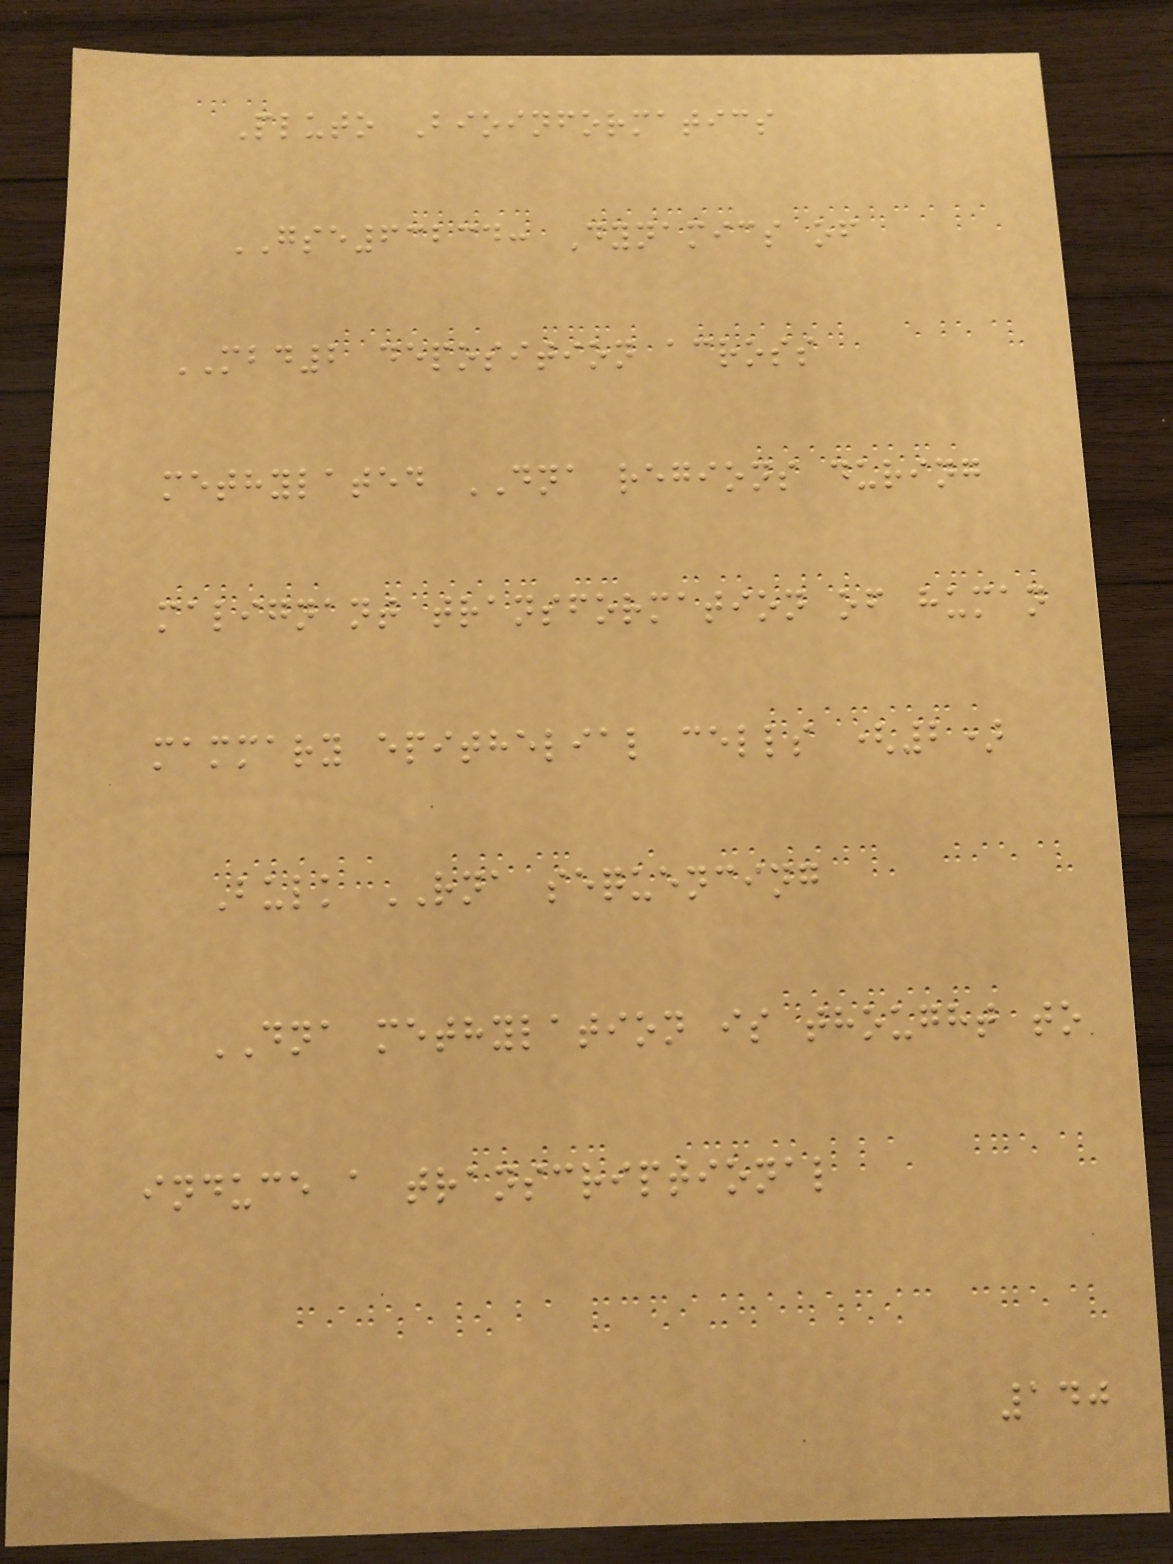Pluto Bioinformatics
GSE63234: Dynamics of
MBD2 deposition across
methylated DNA regions during
malignant transformation of human
mammary epithelial cells (2)
Bulk RNA sequencing
DNA methylation is thought to
induce a transcriptional
140
